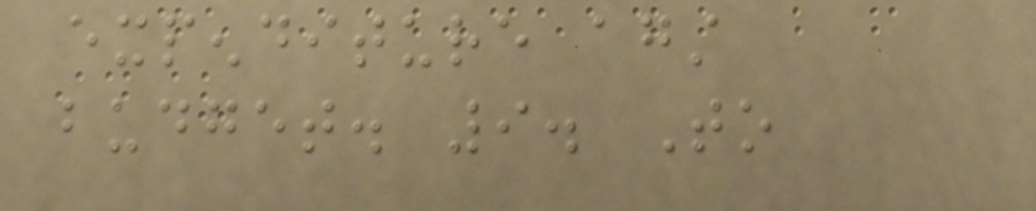expenditure against
budget. 9. To
